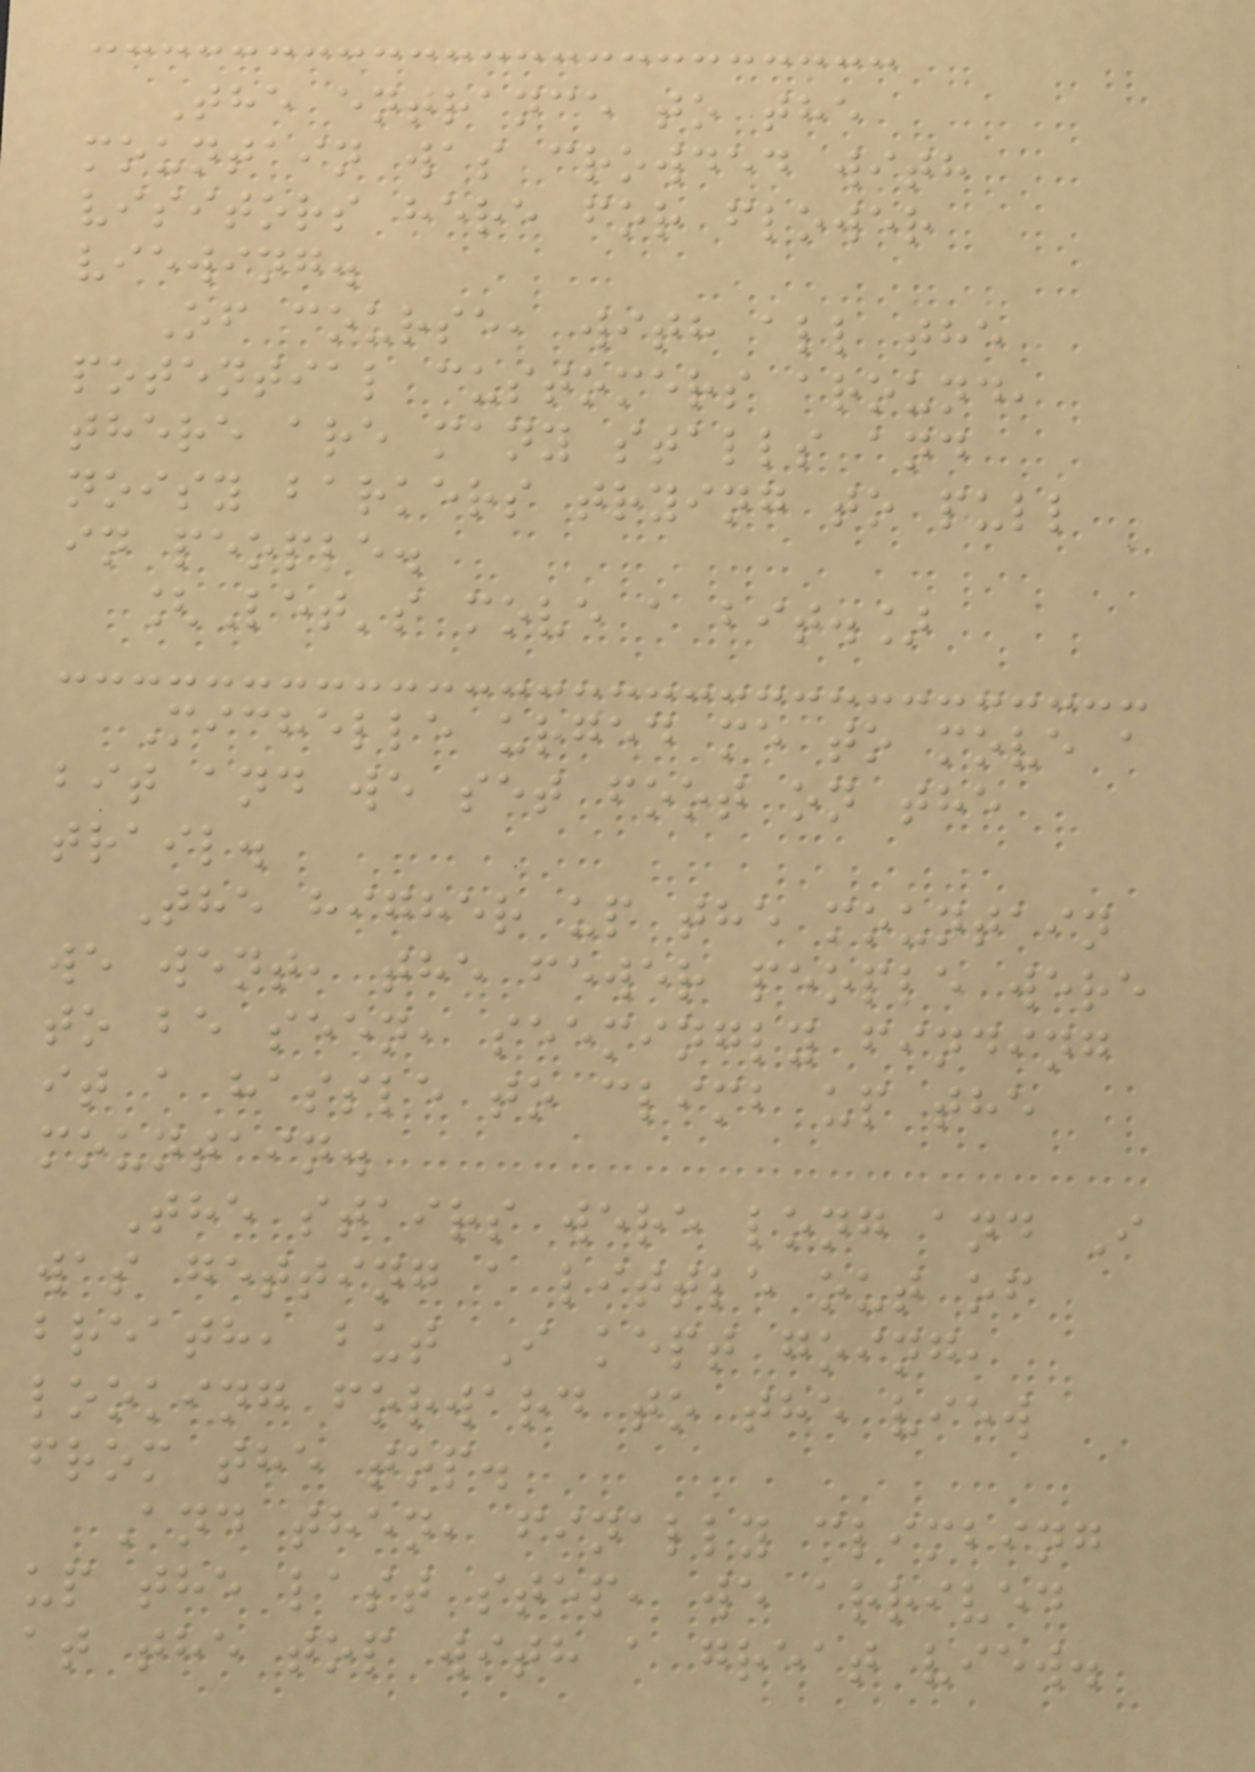The entrance to the
mountain was crowded with
visitors here for flower
viewing.
Of course, with all the
potential customers around,
there are many stalls and
noisy barkers trying to pull
in people.
[Let's move a bit.]
Michelle urged me to move a
bit and we set foot on the
trail.
The higher up the mountain
we went, the fewer people were
to be seen, seemingly finding
it a hassle to climb up the
mountain.
The stairs were long and I
was getting a little out of
breath, but I kept going,
looking forward to the view
from the top.
And then, finally climbing
up the last step, we arrived
at the top with a great view.
